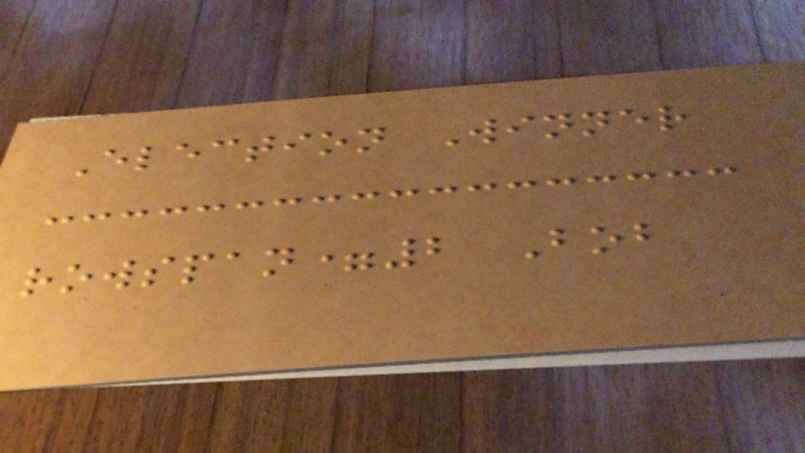Election Winner
rowspan=2 Bob
